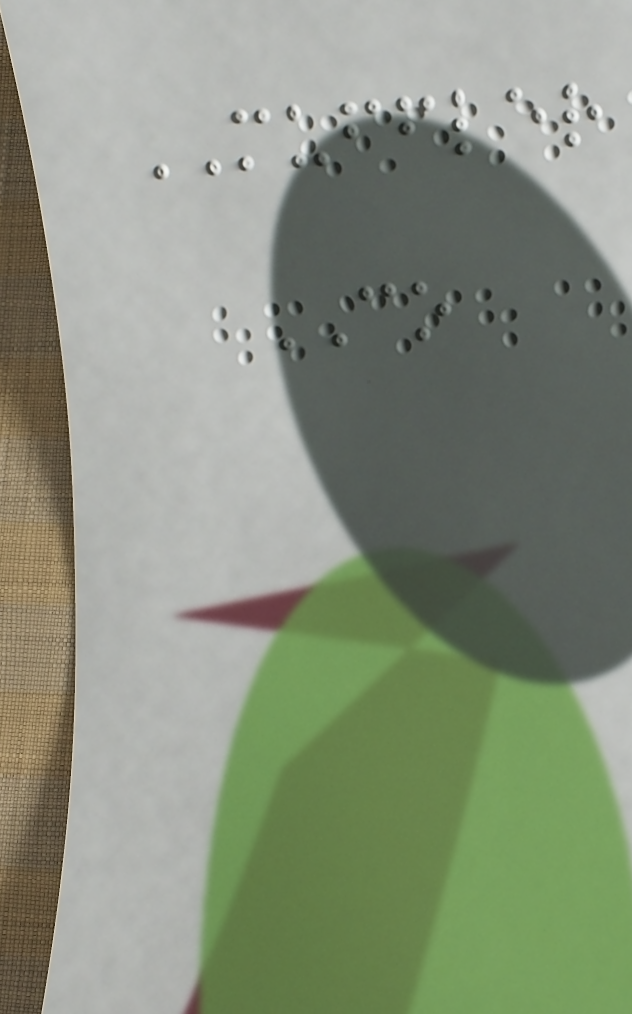MUFFLER
CO
